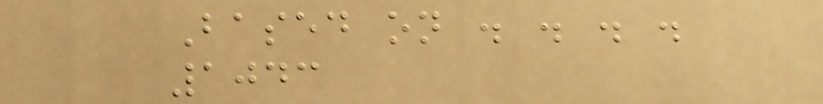Based on . . . .
1043
